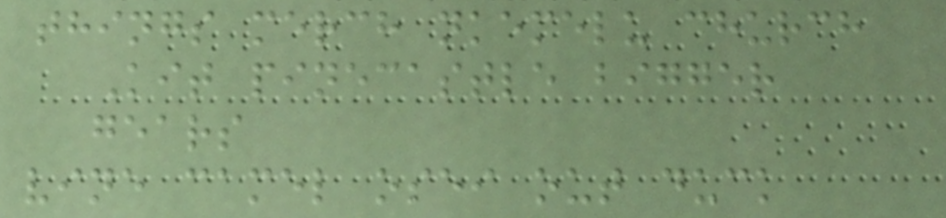things merch nkemelu church
Kit pinecastle bigger
gears
vine camel osei out duck
